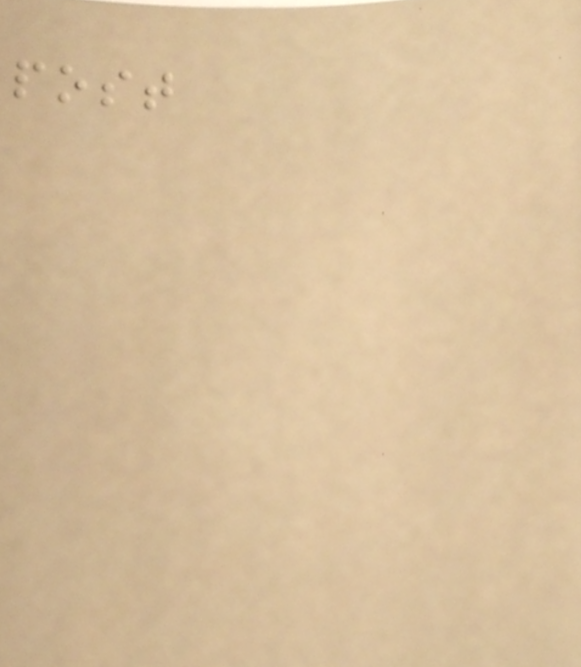post
